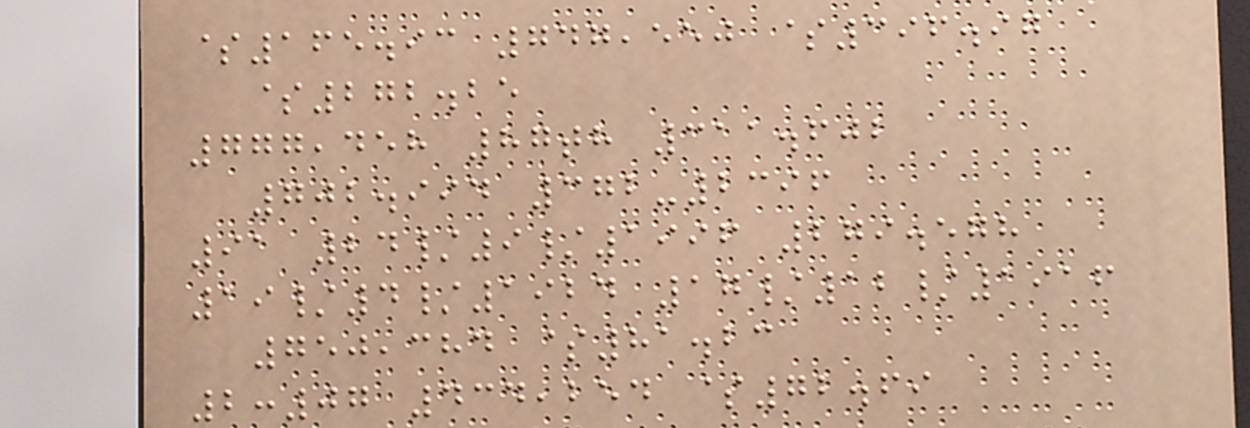$165.93 747,550 $396.97
$272.25
777,458 87th 311.602
702.994 372-2396
91 24/9/1996 279.578
19/4/1924 17/12/1916
750,384 $81.23
2:07 434,254 $72.69
